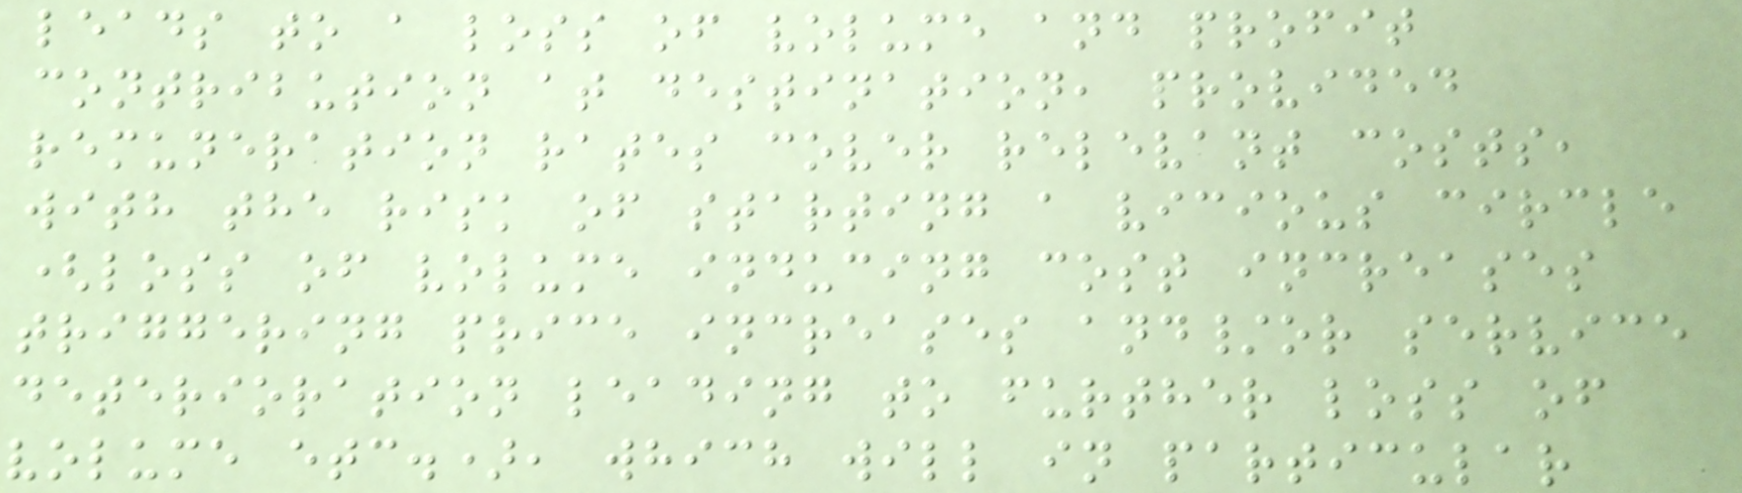leads to a loss of volume and profit
contribution at destination, provided
remuneration rates cover relevant costs,
with the risk of starting a vicious circle
(loss of volume inducing cost increases
triggering price increases and/or service
deterioration leading to further loss of
volume etc.), which will in particular
